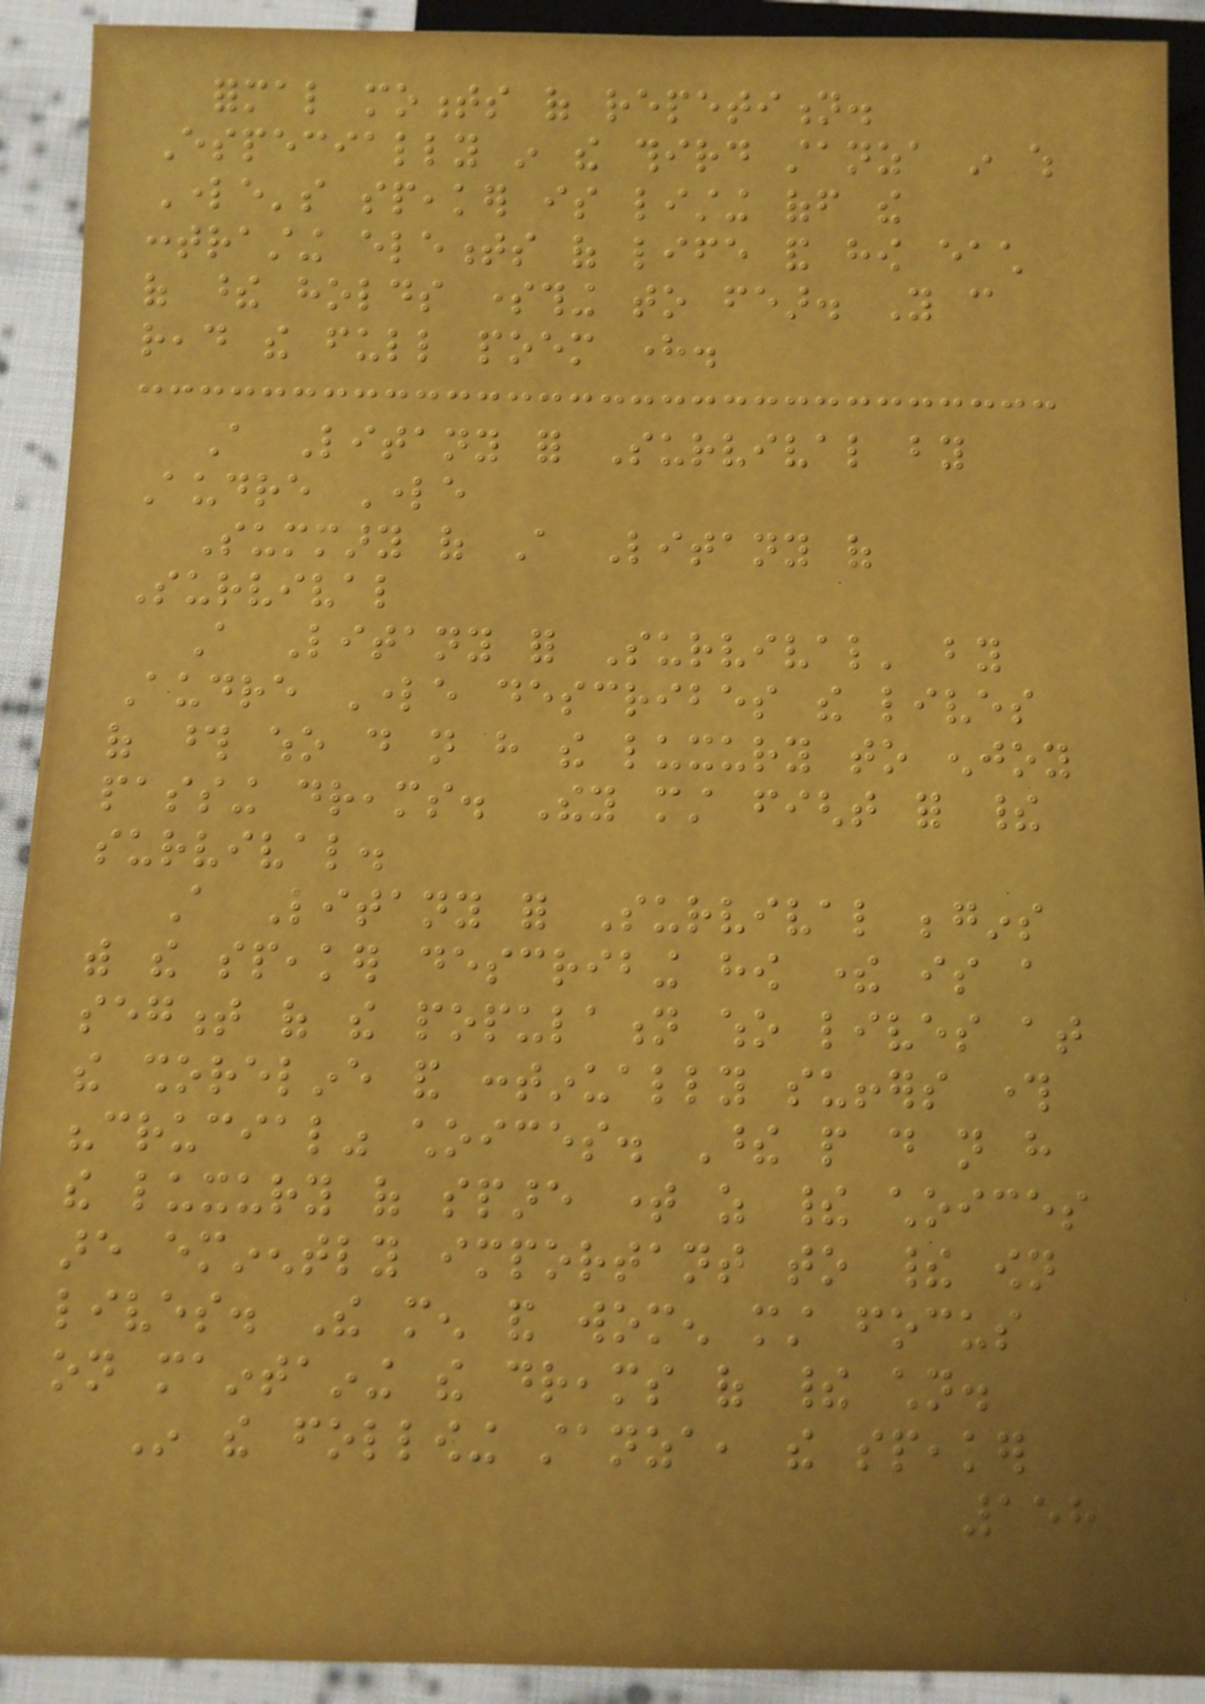formal moments of repetition.
Especially in the third stanza in which
Lorde's speaker is listing off the
contrasting elements of life and how each
of these holds something to fear. You can
read the full poem here.
A Litany for Survival by
Audre Lorde
Summary of A Litany of
Survival
A Litany for Survival' by
Audre Lorde describes the lives
of those who do not have the luxury to enjoy
passing dreams. They must fight for their
survival.
A Litany for Survival begins
with the speaker describing how there is a
segment of the population who lives at
the shoreline and continually suffers through
"crucial" choices. These people do not have
the luxury of spare time as their choices
are eminently important to their own
lives. The men and women must focus
on maintaining the dreams of their children.
In the following stanza, the speaker
158
